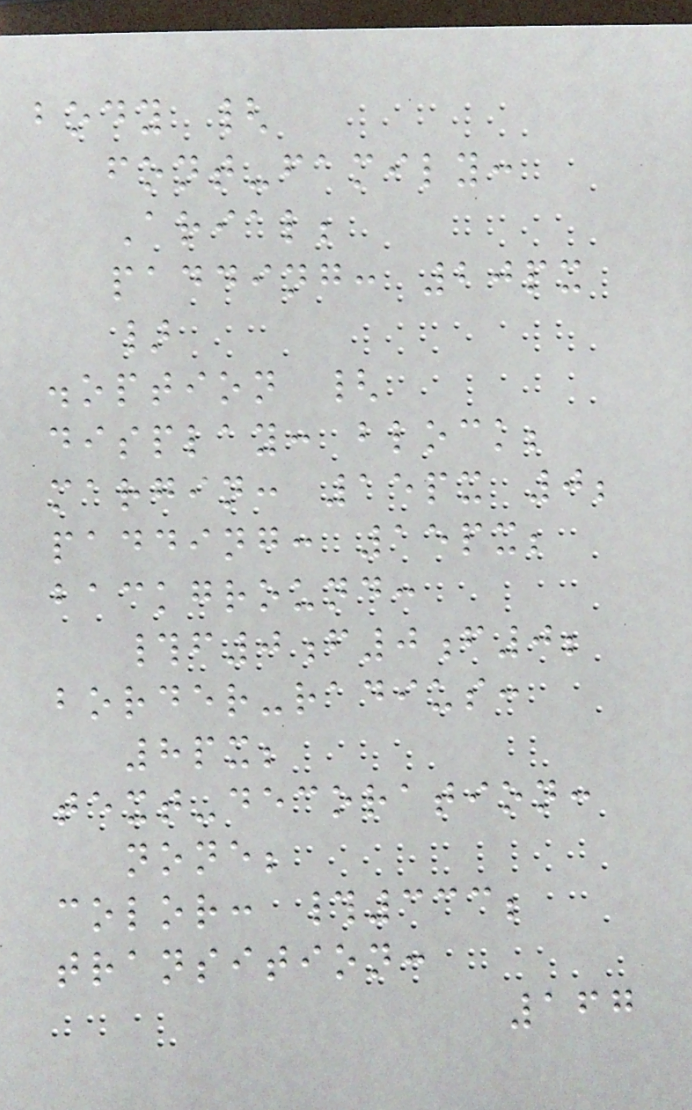body {
font-family:
Arial;
padding: 20px
}
.option {
display: block;
margin: 15px 0;
padding: 15px;
background:
#f0f0f0;
border-radius:
8px;
text-decoration:
none;
color: #333;
transition:
167
